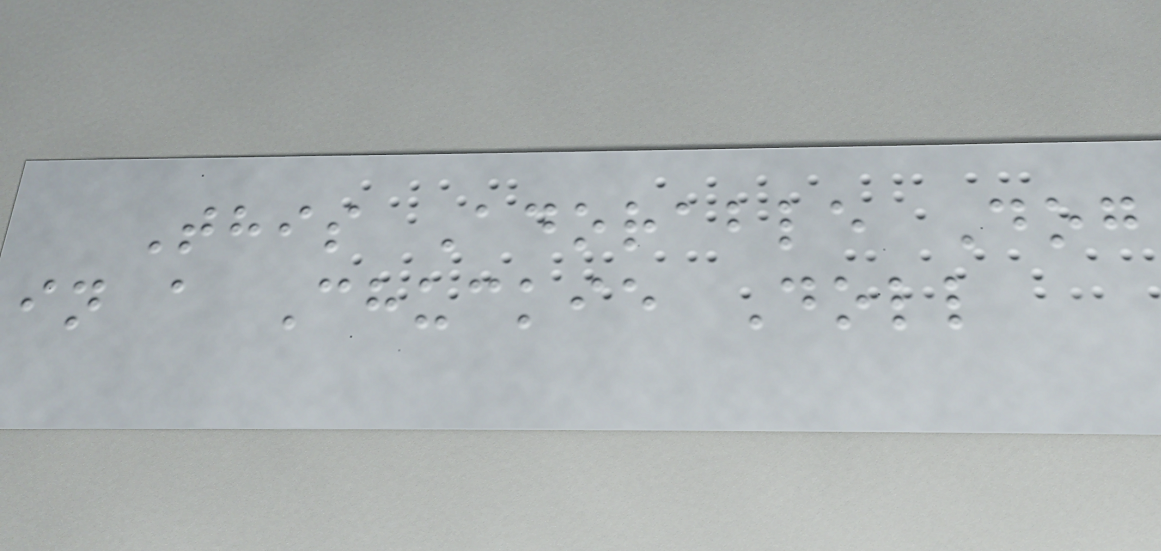This Adorable Dog
in a Chuckie Doll
